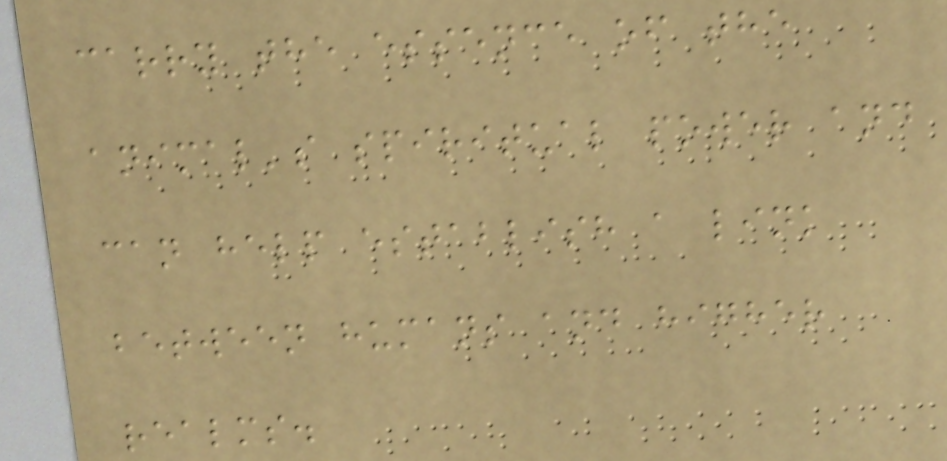carry the essence of the
animal's spiritual power and
can help establish a link
between humans and higher
realms.
